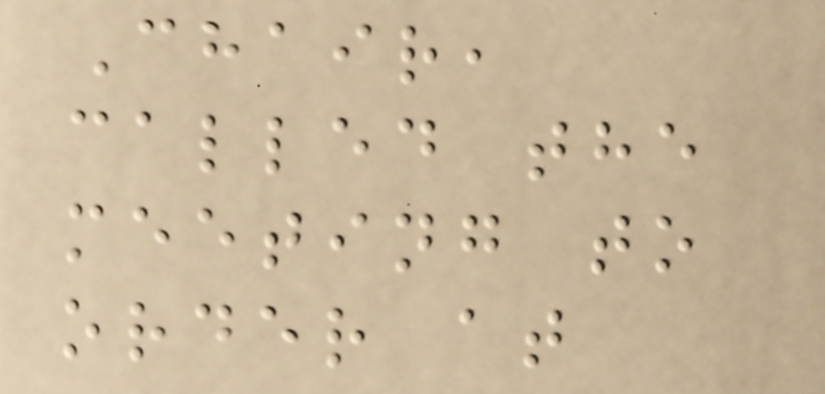Chair,
called the
meeting to
order at
